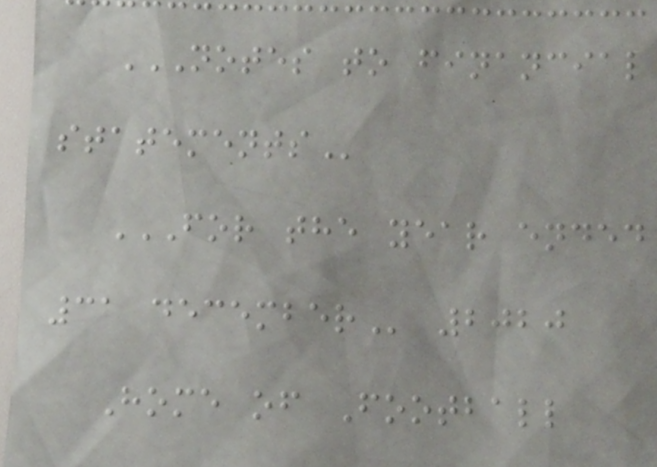NOTES TO FINANCIAL
STATEMENTS
FOR THE YEAR ENDED
31 DECEMBER 2020
Home of Football
